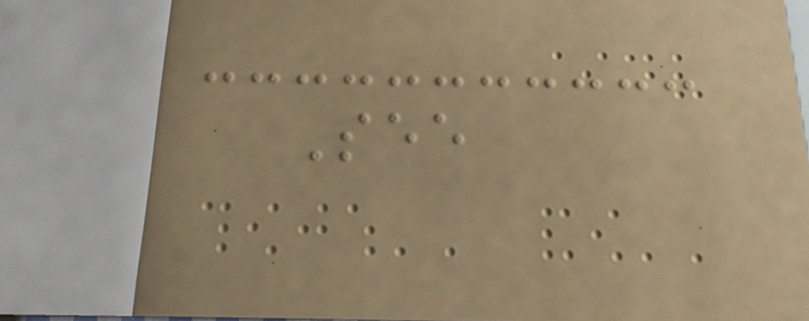See
